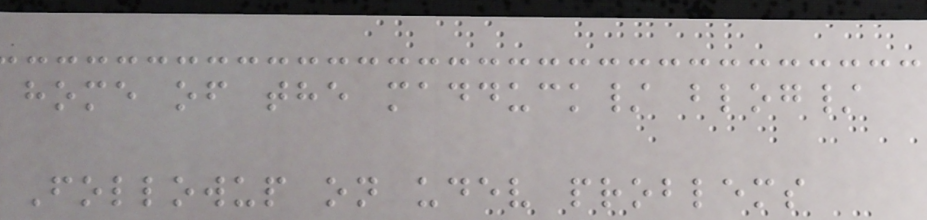home of the madduck/ blog/
Followup on udev problems
